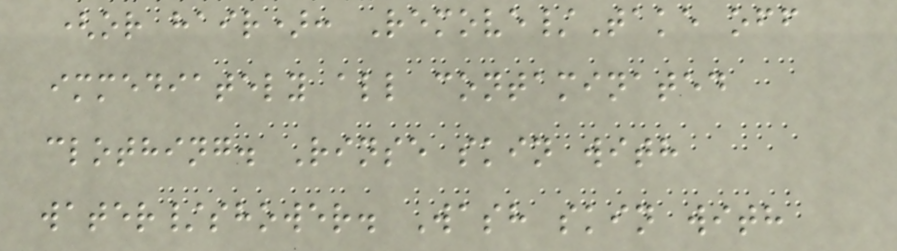(or hair): Remove/Take off
immediately all contaminated
clothing. Rinse skin with
water/shower. Wash skin with
